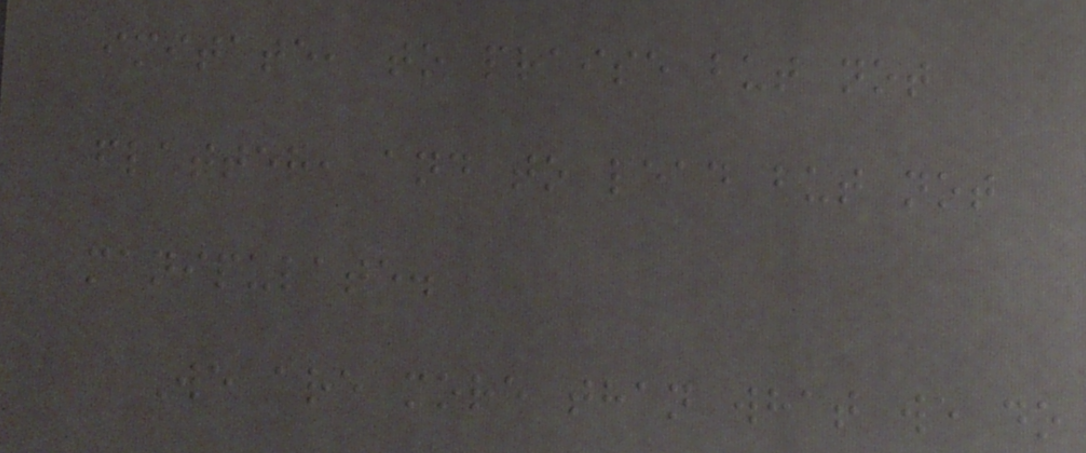imitate, to praise but not
flatter, and to lead but not
manipulate.
We are more than what we do
